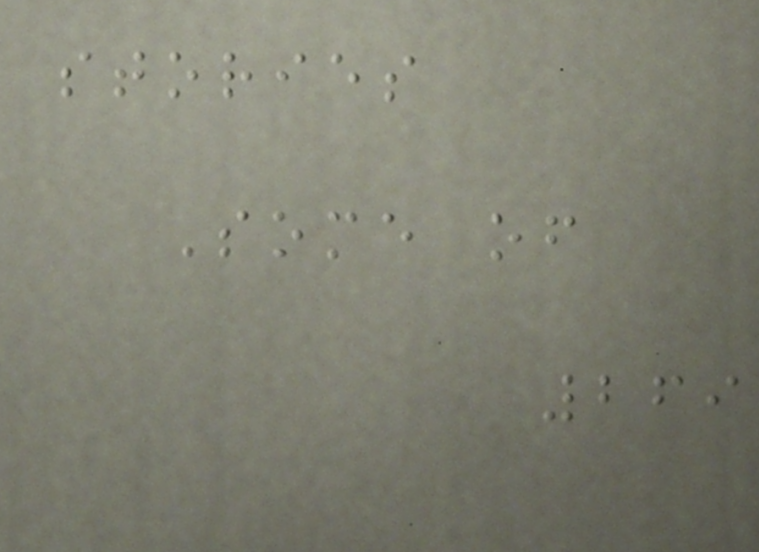stories
Some of
269
